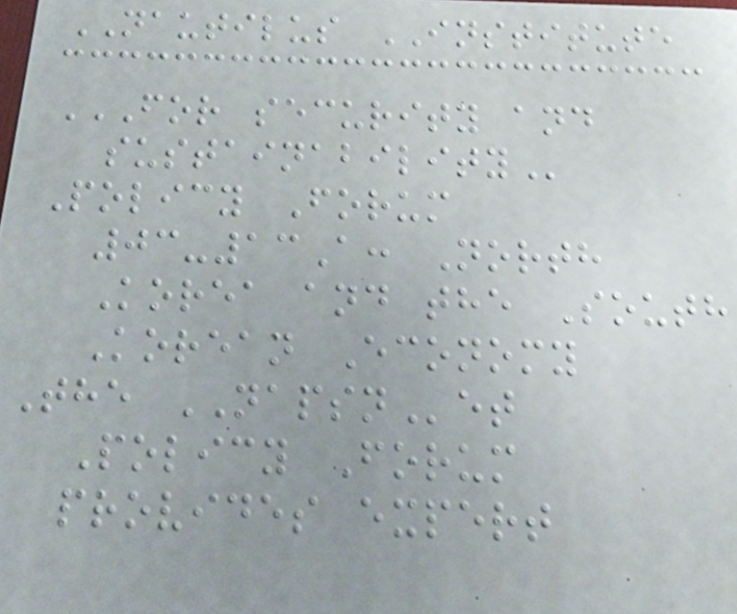NAUTILUS INSTITUTE
FOR SECURITY AND
SUSTAINABILITY
Policy Forum
03-13A: North
Korea and the South
Korean Economy
The NAPSNet
Policy Forum
provides expert
